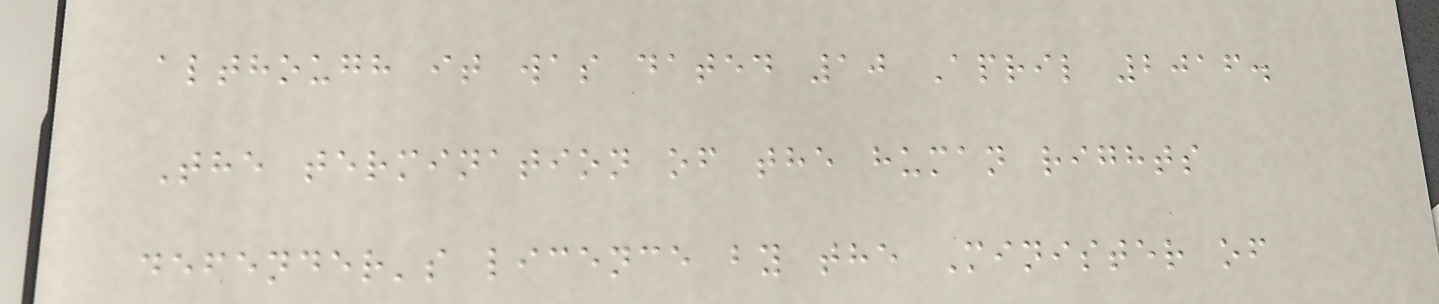although it was dated 10 April 2016.
The termination of the human rights
defender's licence by the Minister of
